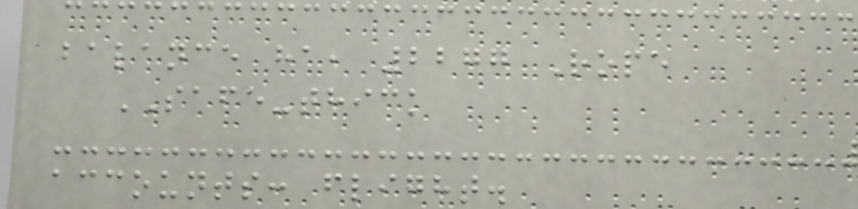balance ha, 2277 Rope
SAFE-thick
accounts: flight.
